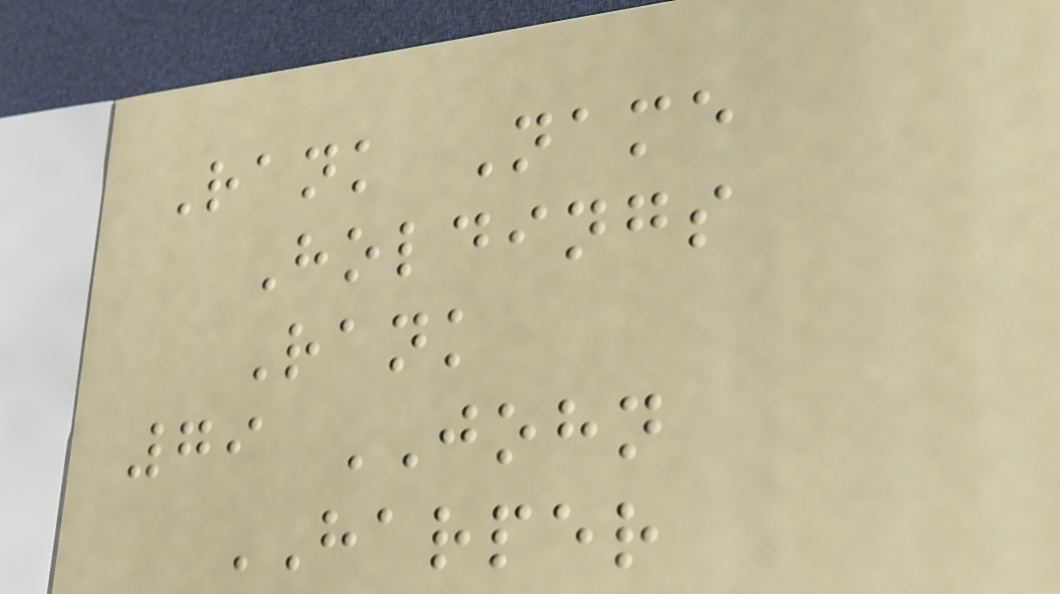Rank Name
Holdings
Rank
79 JOHN
HARPER
